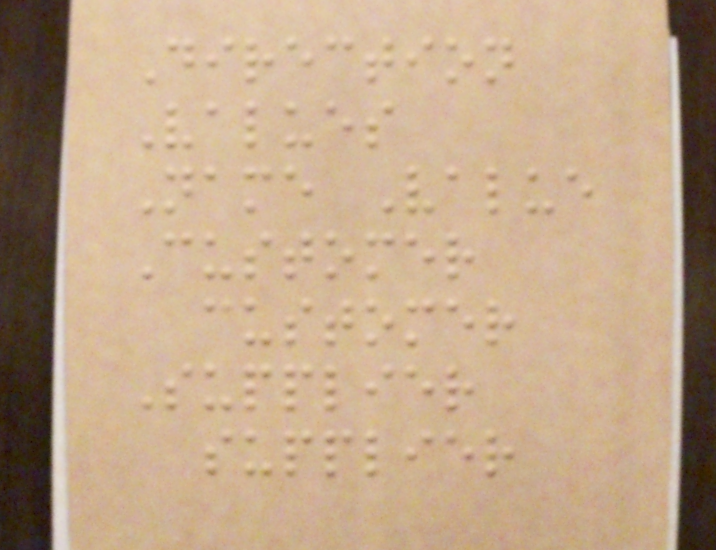Direction
Values
Name Value
Customer
customer
Supplier
supplier
